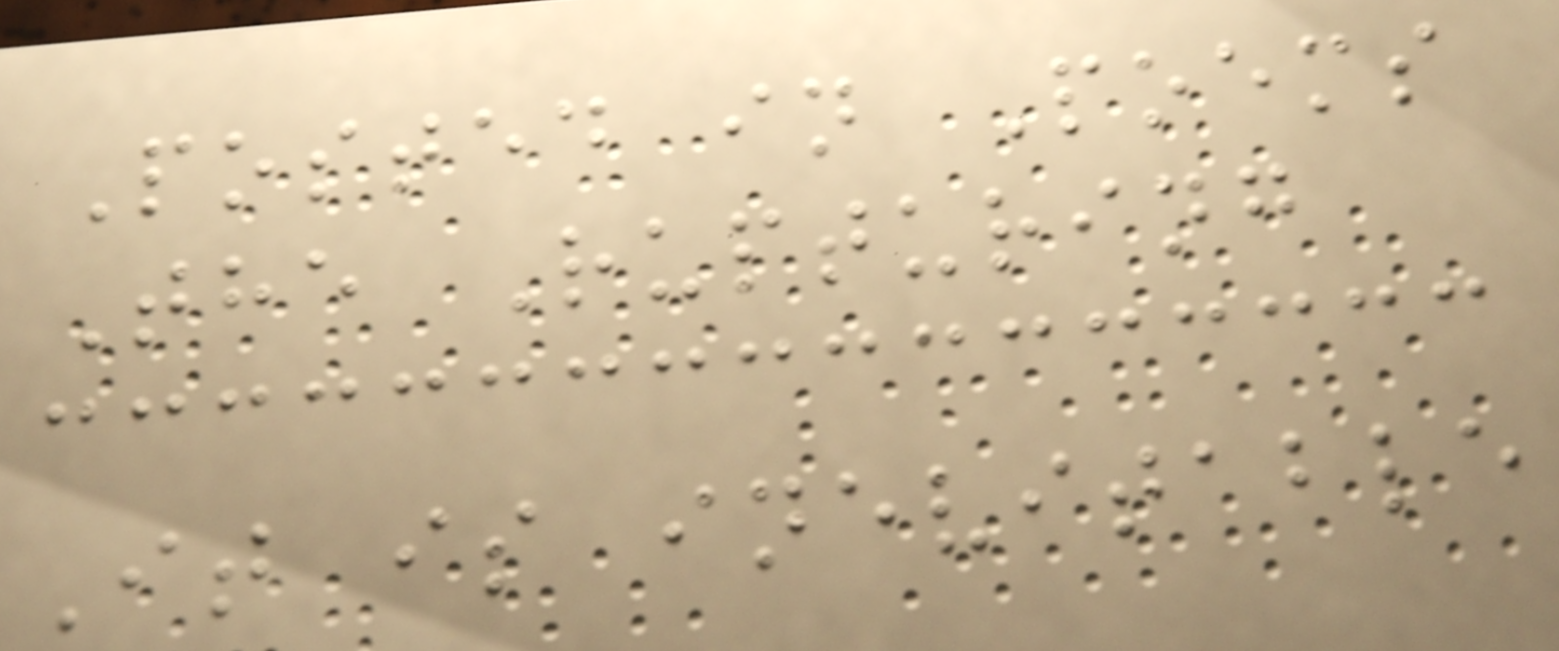Posted in Poems
The Rupturing
It is inevitable
